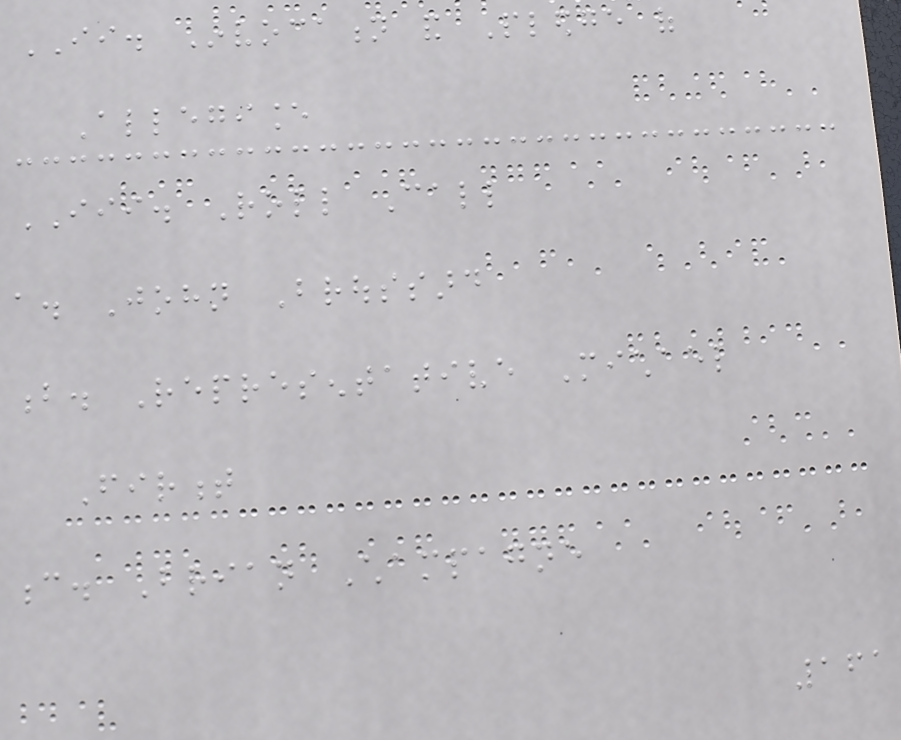II. Invocation and Pledge of
Allegiance
III. Roll Call
a. John Broussard
b. Representative Michael
Firment
c. Brian Champagne
161
